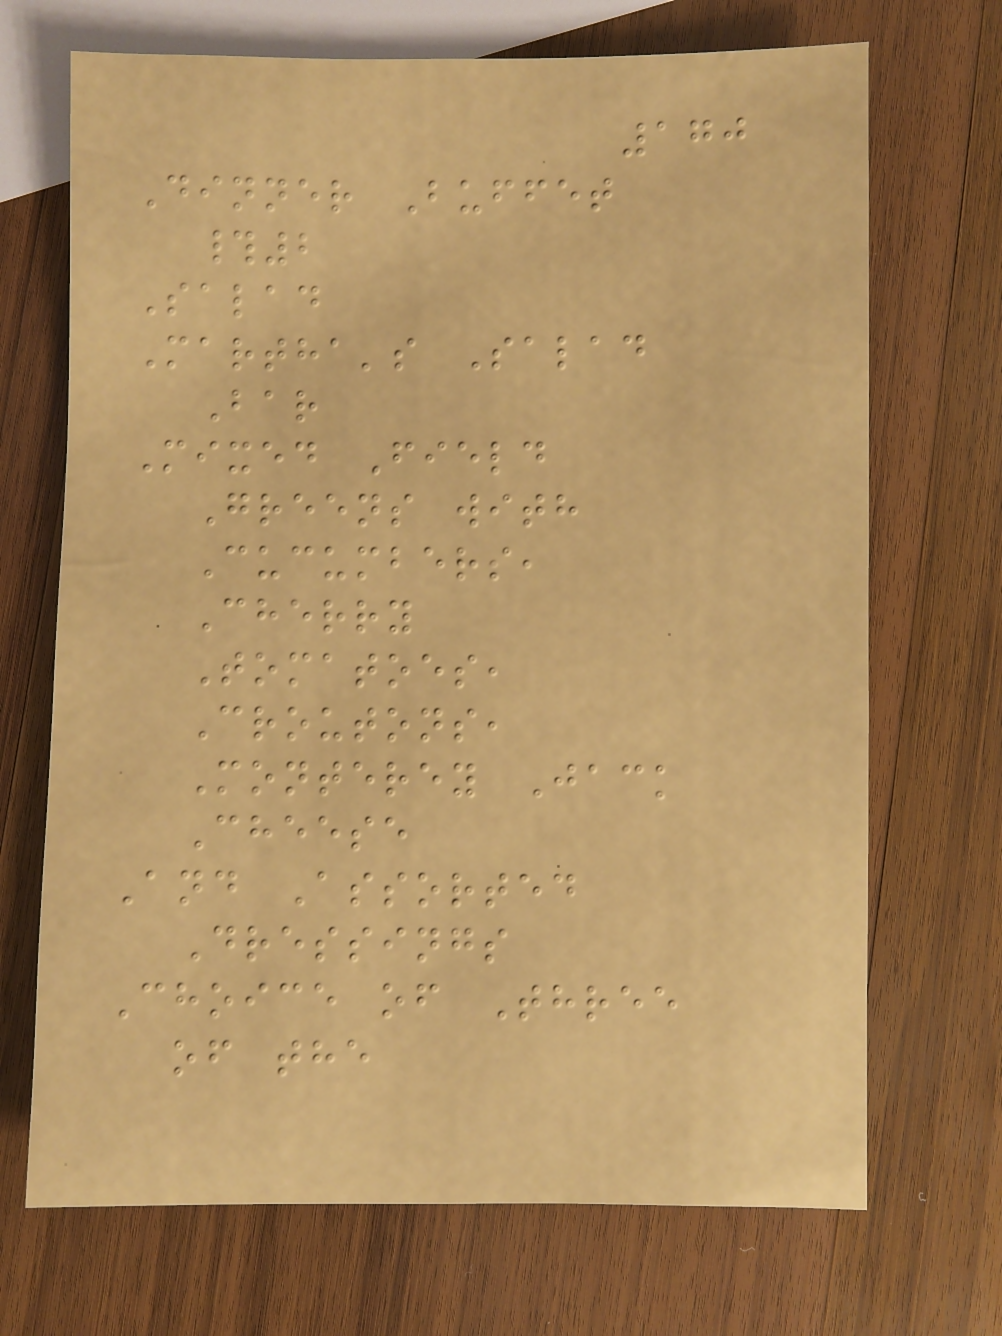170
Dinner Buffet
#2
Salad
Martha's Salad
Bar
Mixed Field
Greens with
Cucumbers,
Cherry
Tomatoes,
Croutons,
Monterey Jack
Cheese
And Assorted
Dressings
Choice of Three
of the
